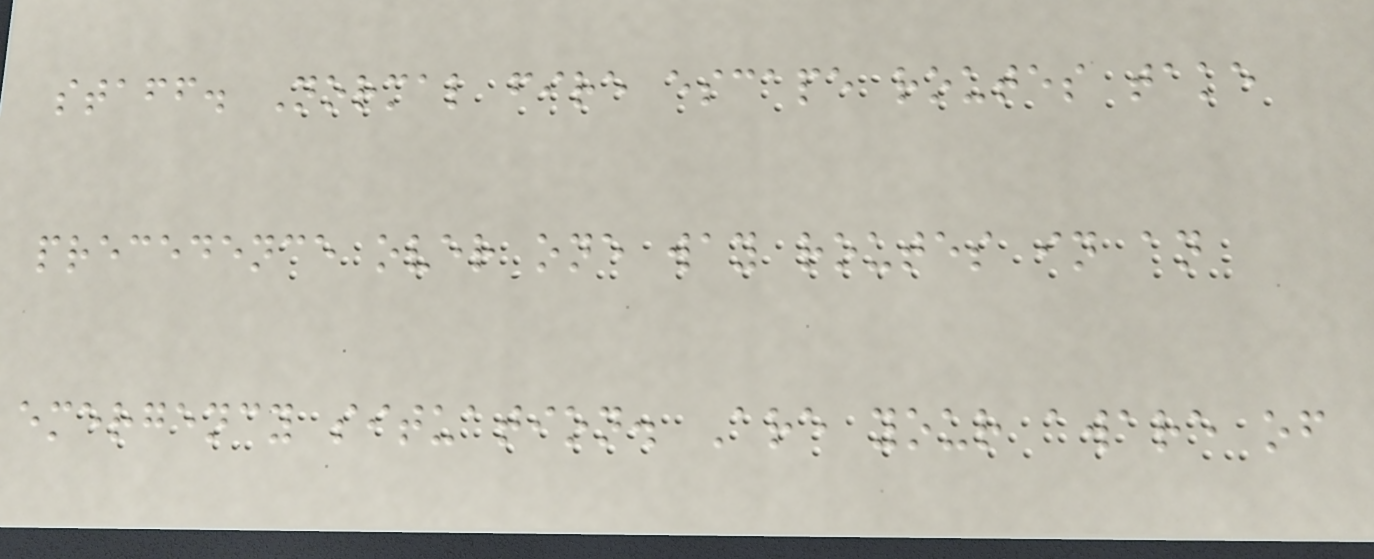staff. Normal fire escape routes take
precedence over one way routes in an
emergency situation. Are your aware of
